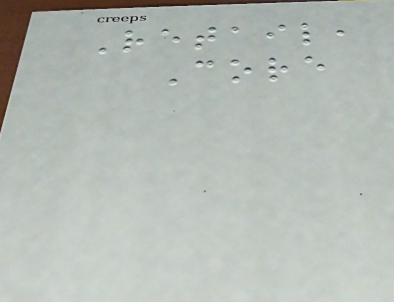Retail,
Core
